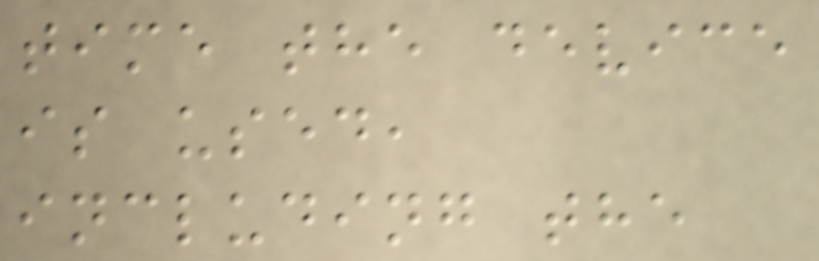time the device
is used,
including the
